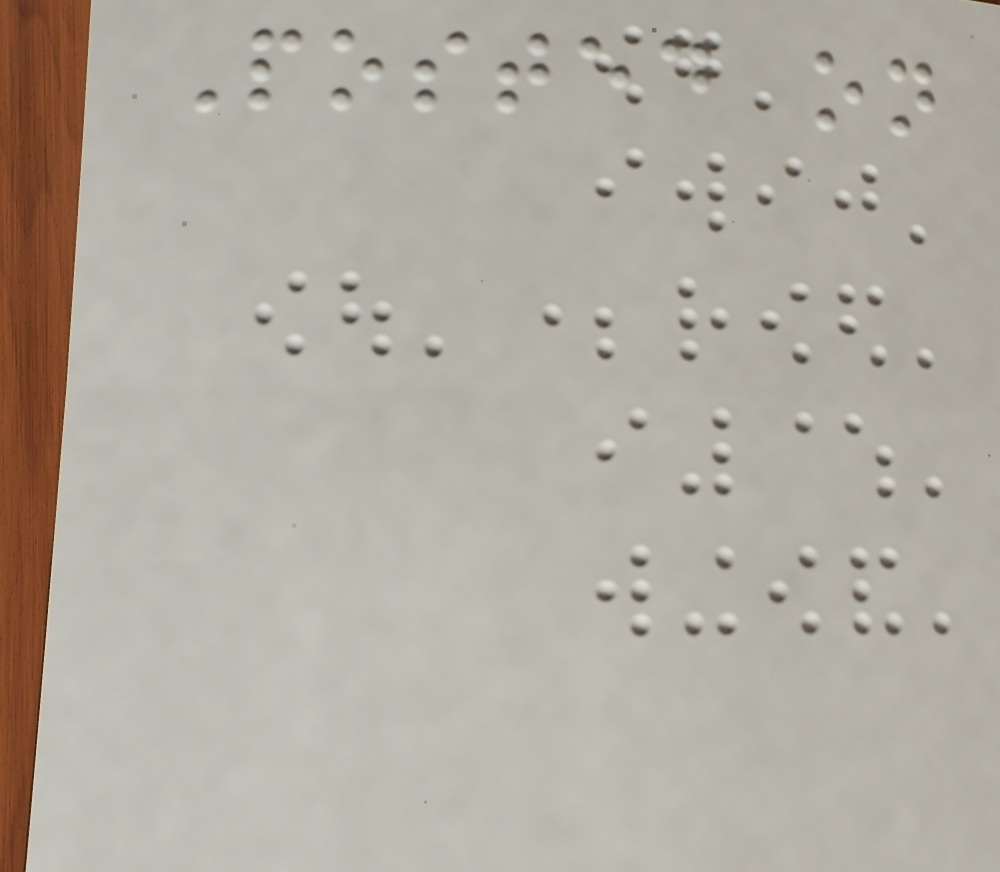Posted on
